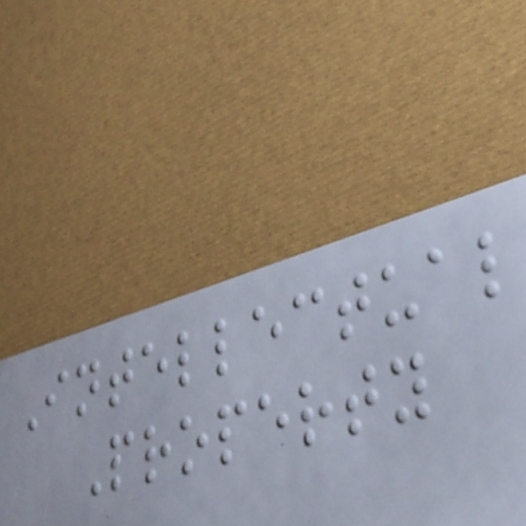Intellectual
Property
